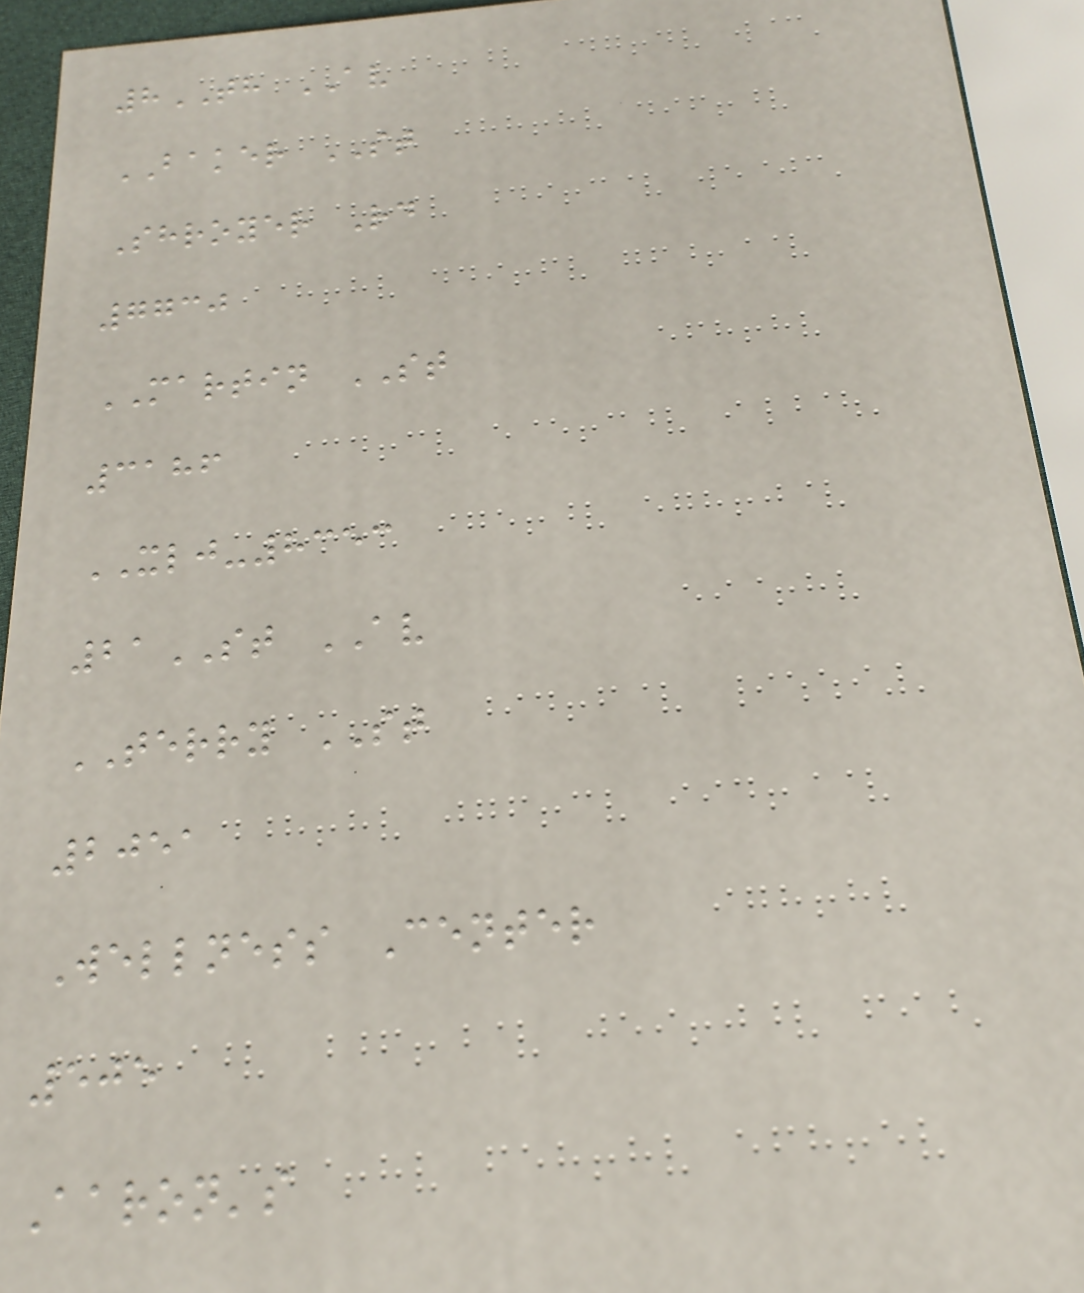8TH AV
BAKER ST
Shroyer Rd
7730
MARTIN ST
3186
XLJ-8353
21ST AV
TERRY ST
2051
Wellness Center
505
Aaron's
